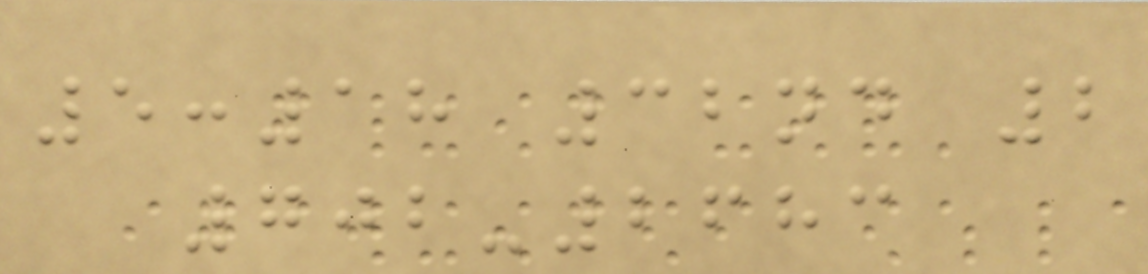5:18 32nd 2
702-2683
